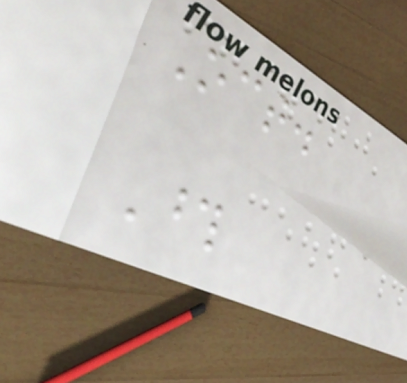Oct.
Those
